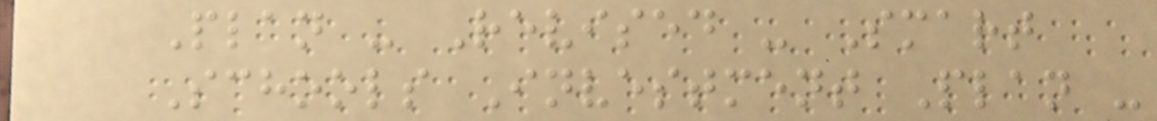Plan - Revised - Smart
Schools Investment Plan -
